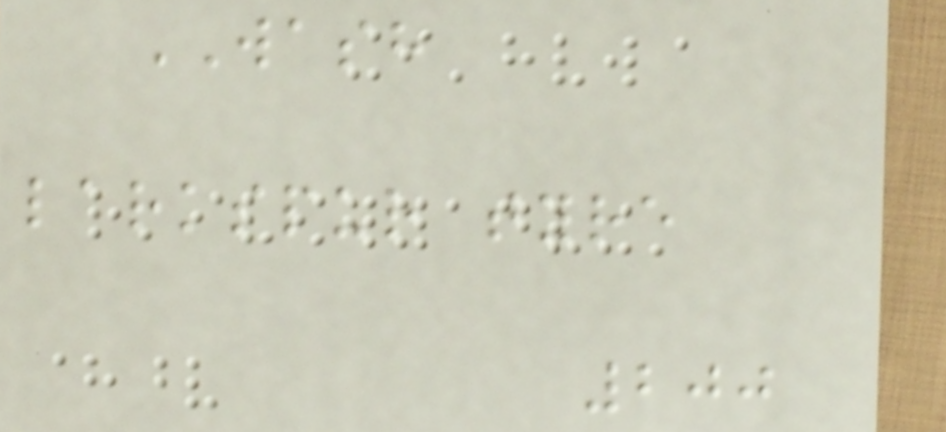WASH
larkspur tyre
200
